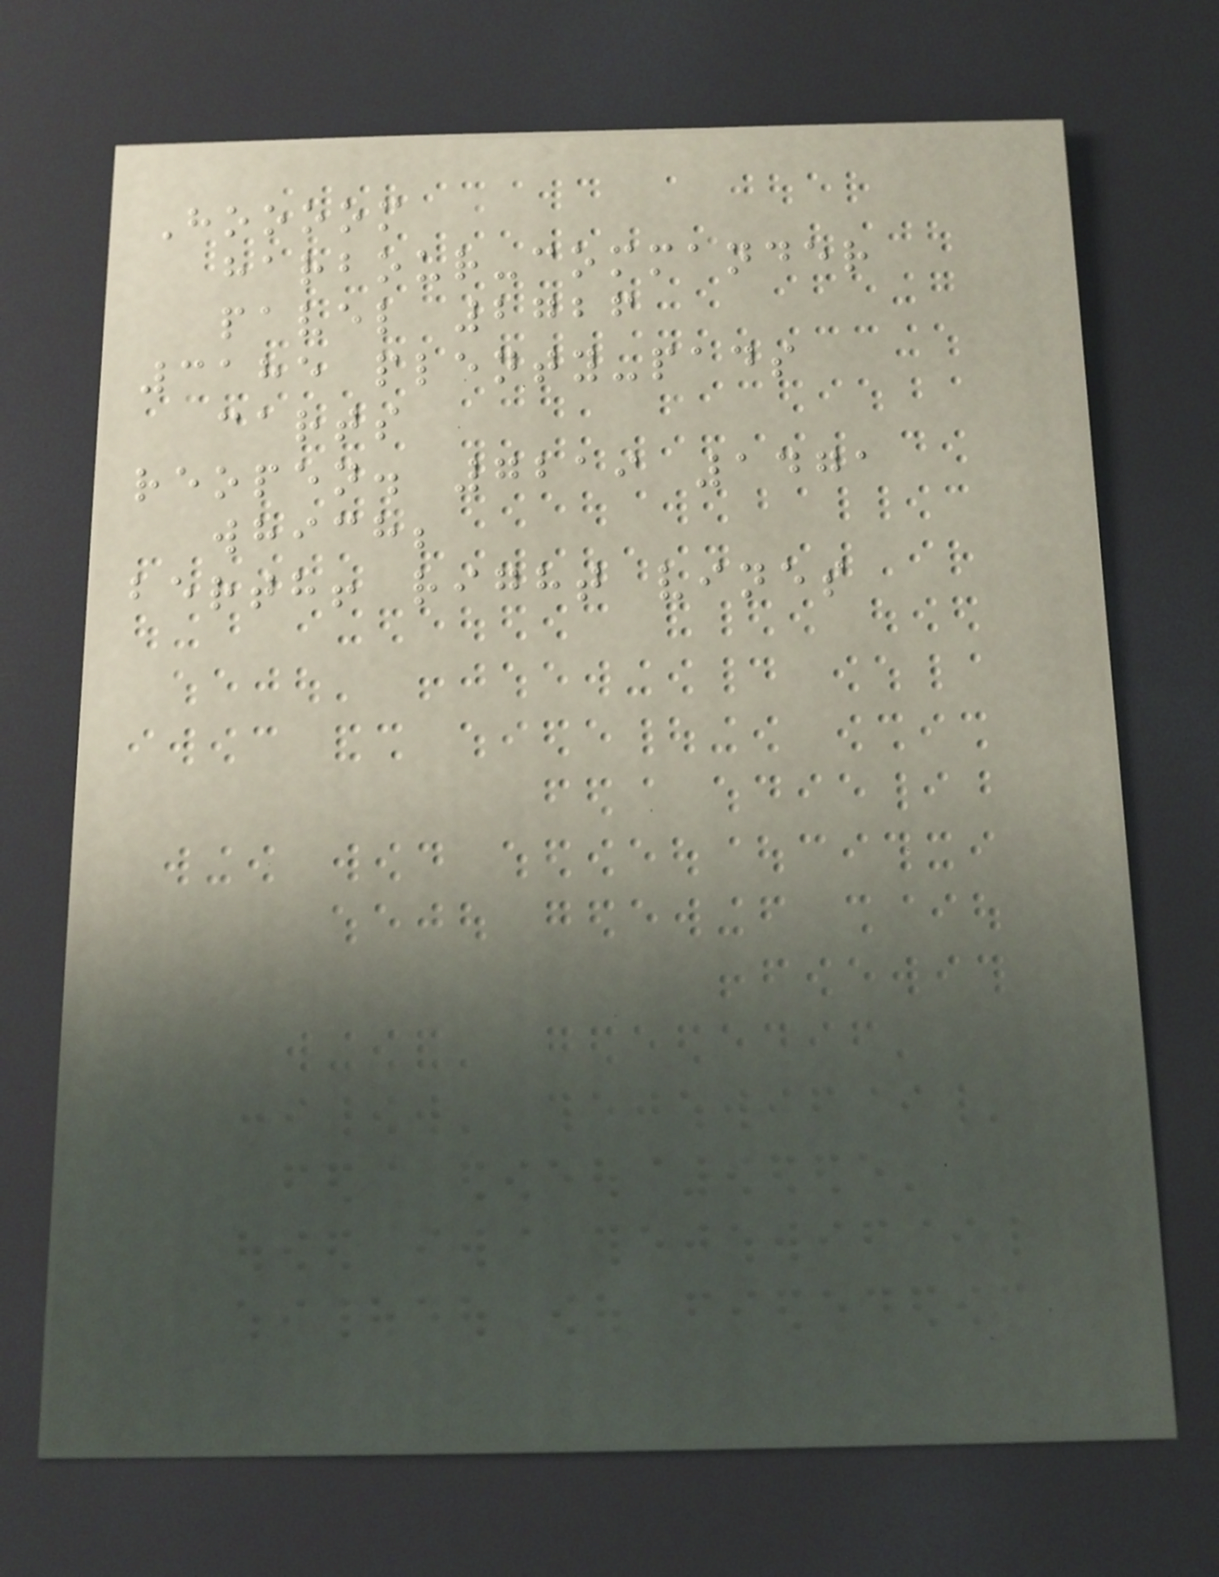Hoooom
harbour-commander
pavel 2726
3185 plenty-pads
carts
reopen. 7219 1471
which;
berth! right vines
